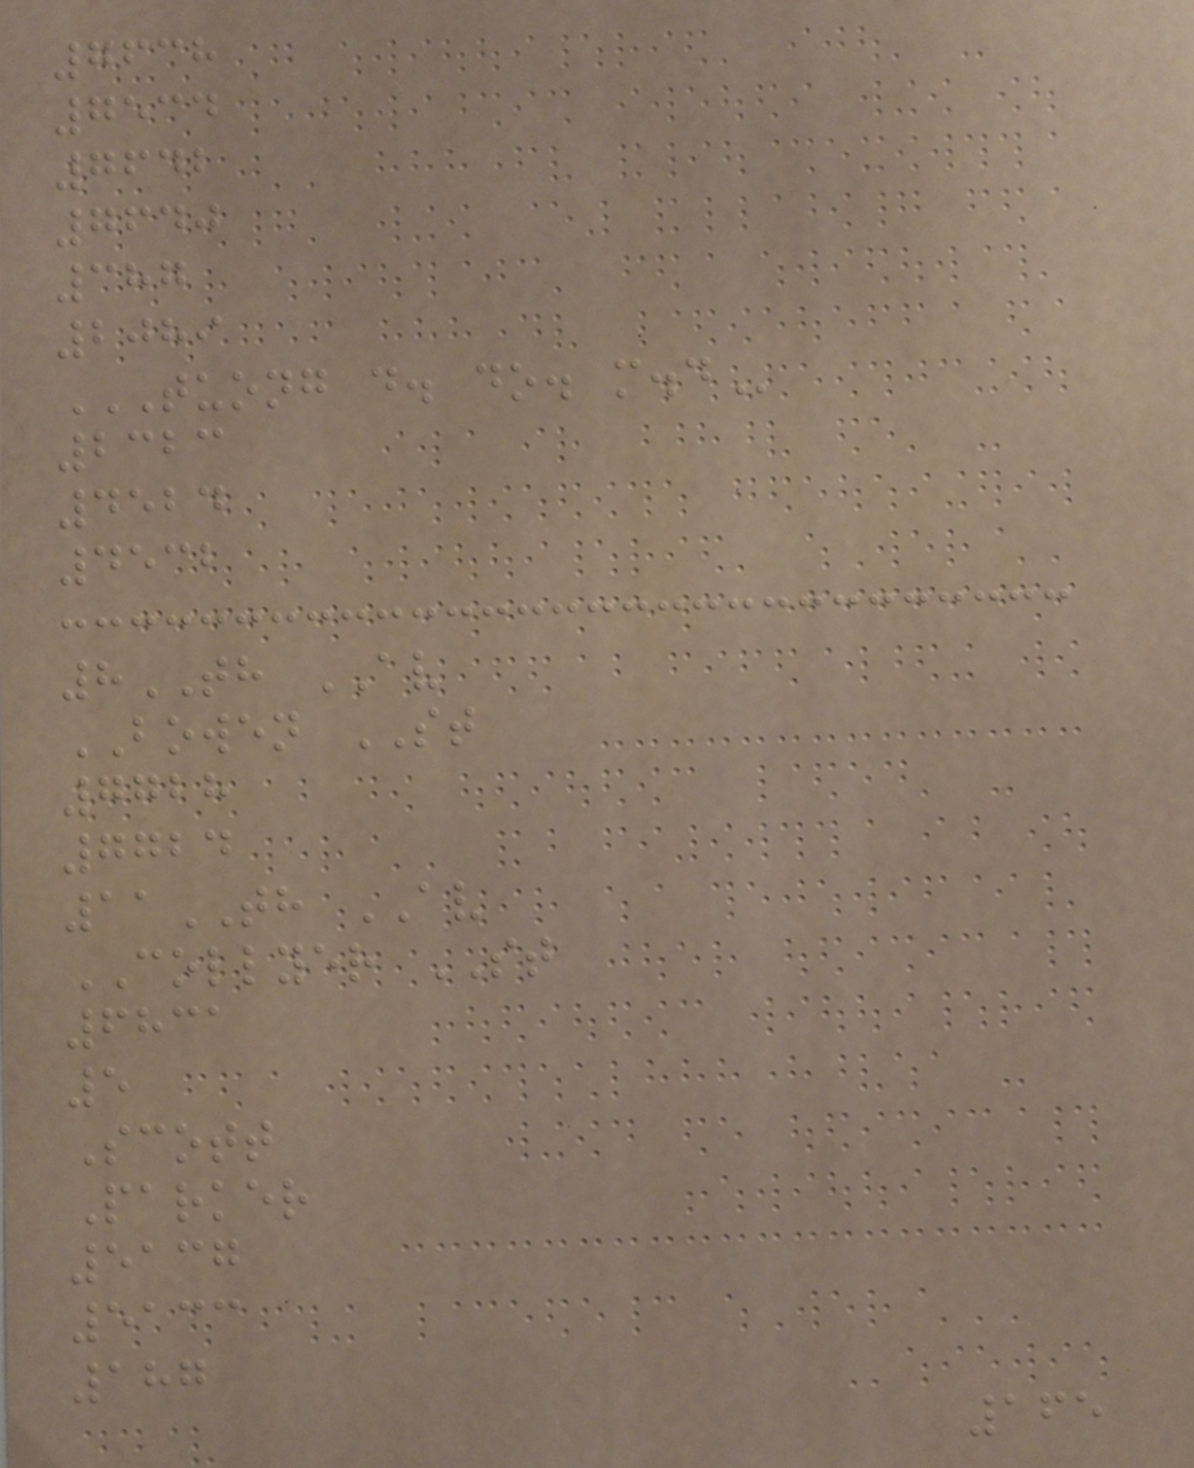7638
7534
7642
7640
387
2089
TUONG D. DO. M.D
2323
4524
4532
8TH AV
BOWEN ST
7728
7724
11TH AV
COLLYER ST
6831
5
Scott
Parker
5137
5133
187
165
